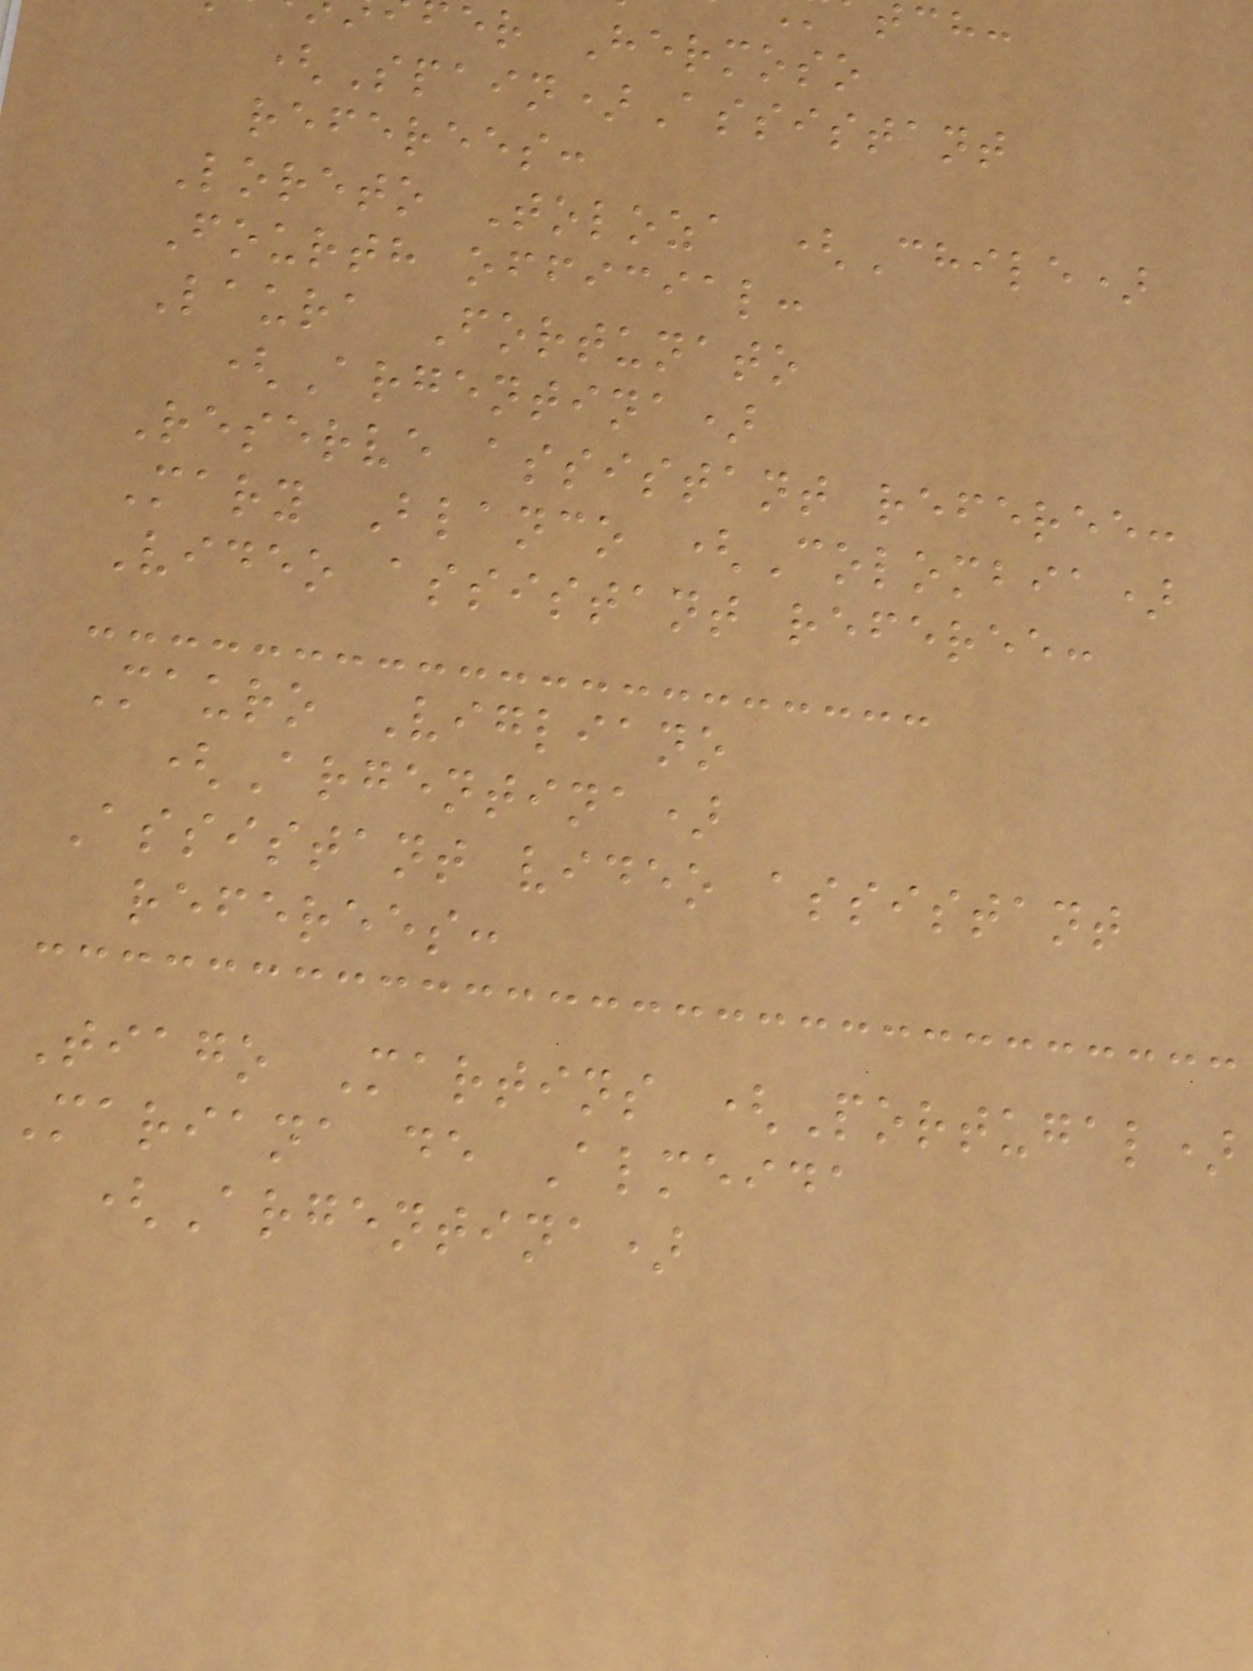er Hermoso
(Spain)Assistant
referees:
Loreto Toloza (Chile)
Fourth official:
Laura Fortunato
(Argentina)
Reserve assistant referee:
Mary Blanco (Colombia)
Video assistant referee:
Mauro Vigliano
(Argentina)
Assistant video assistant
referees:
Tiago Martins (Portugal)
Mariana de Almeida
(Argentina)
